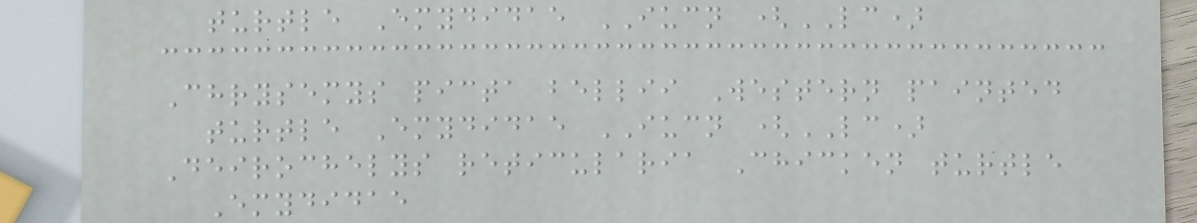turtle Emydidae IUCN (LC)
Chrysemys picta bellii Western painted
turtle Emydidae IUCN (LC)
Deirochelys reticularia Chicken turtle
Emydidae
